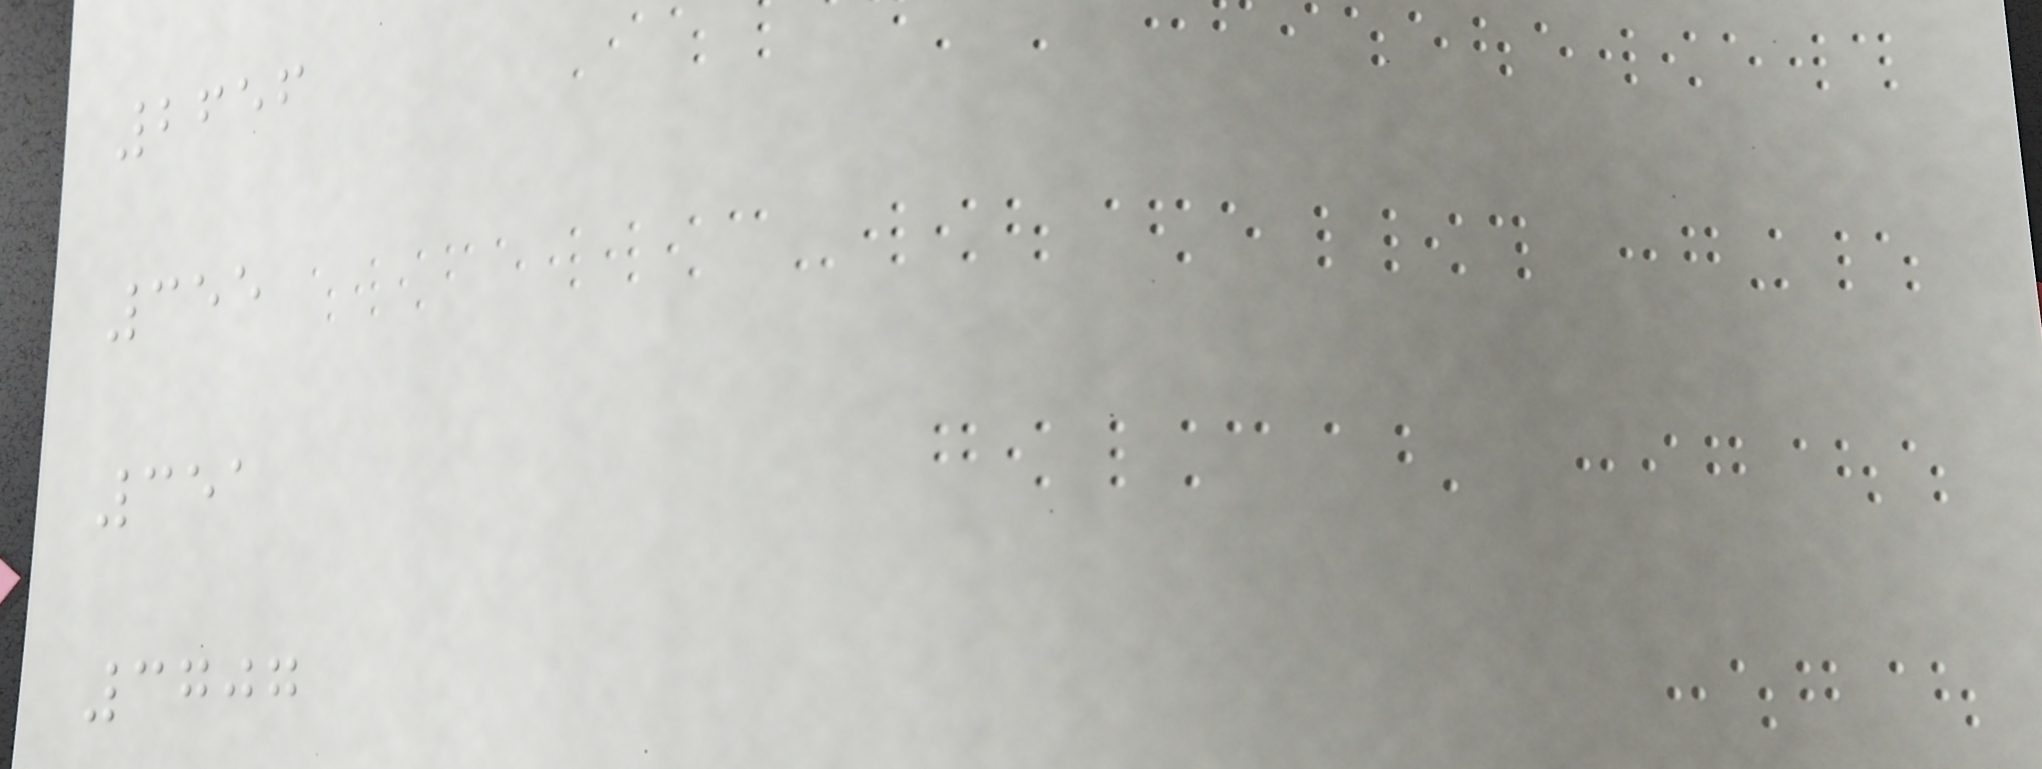2656
355
351
3707
